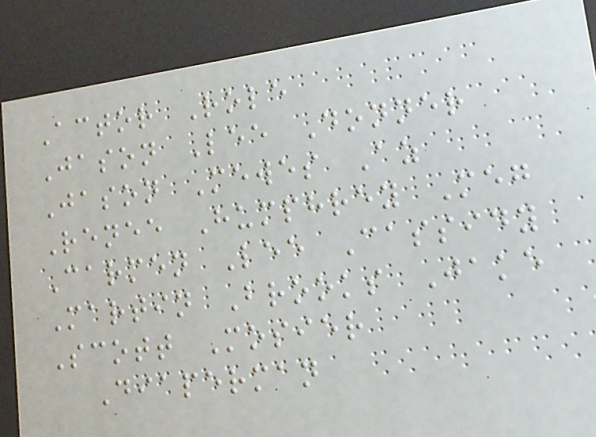Actor Role
Jason Lee Donner
Jason Mewes Az
Renee Humphrey Meg
Carmen Lee Cassidy
Martin Brooks Jake
Scott Mosier
Diaperman
